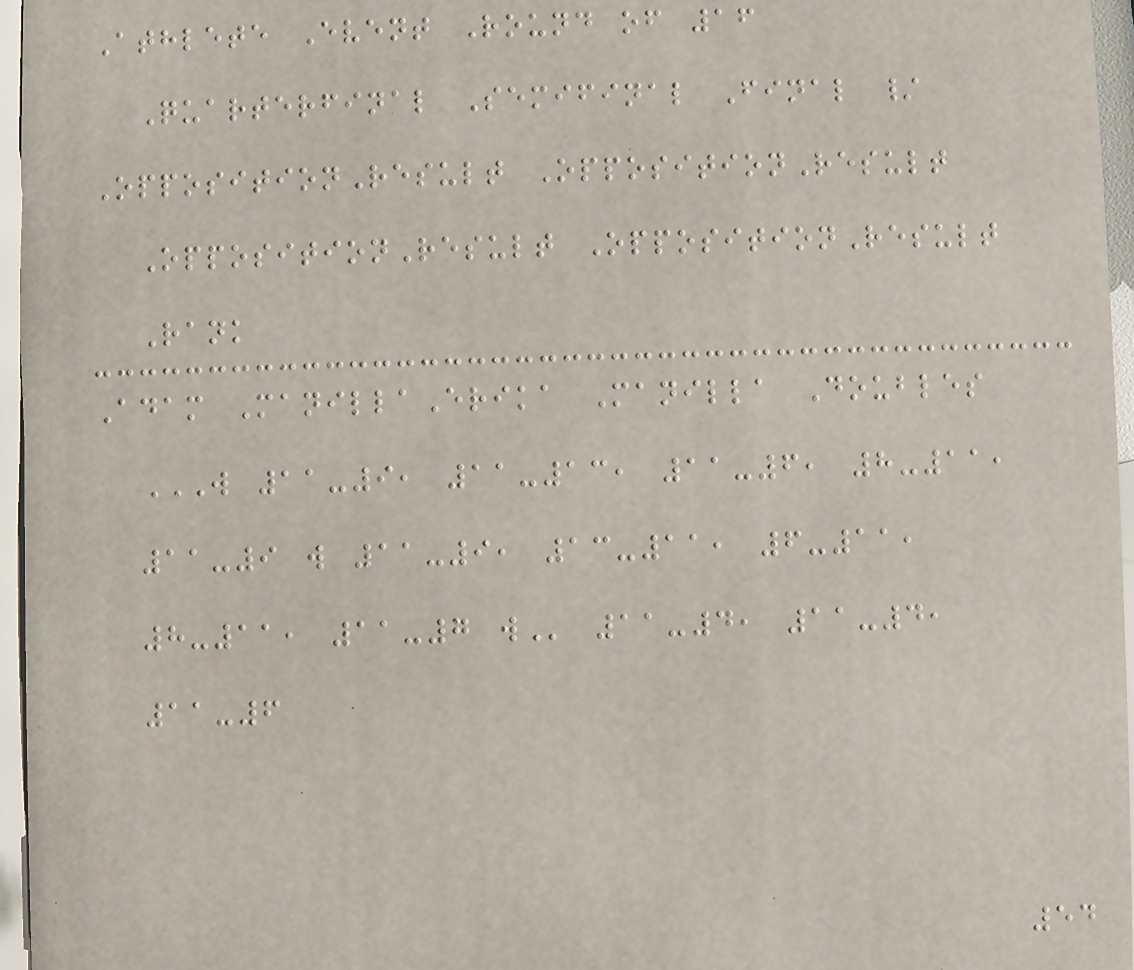Athlete Event Round of 16
Quarterfinal Semifinal Final /
OppositionResult OppositionResult
OppositionResult OppositionResult
Rank
Adam ManillaErika Manilla Doubles
W 11-9, 11-13, 11-6, 8-11,
11-9 W 11-9, 13-11, 6-11,
8-11, 11-7 W 11-4, 11-4,
11-6
54
